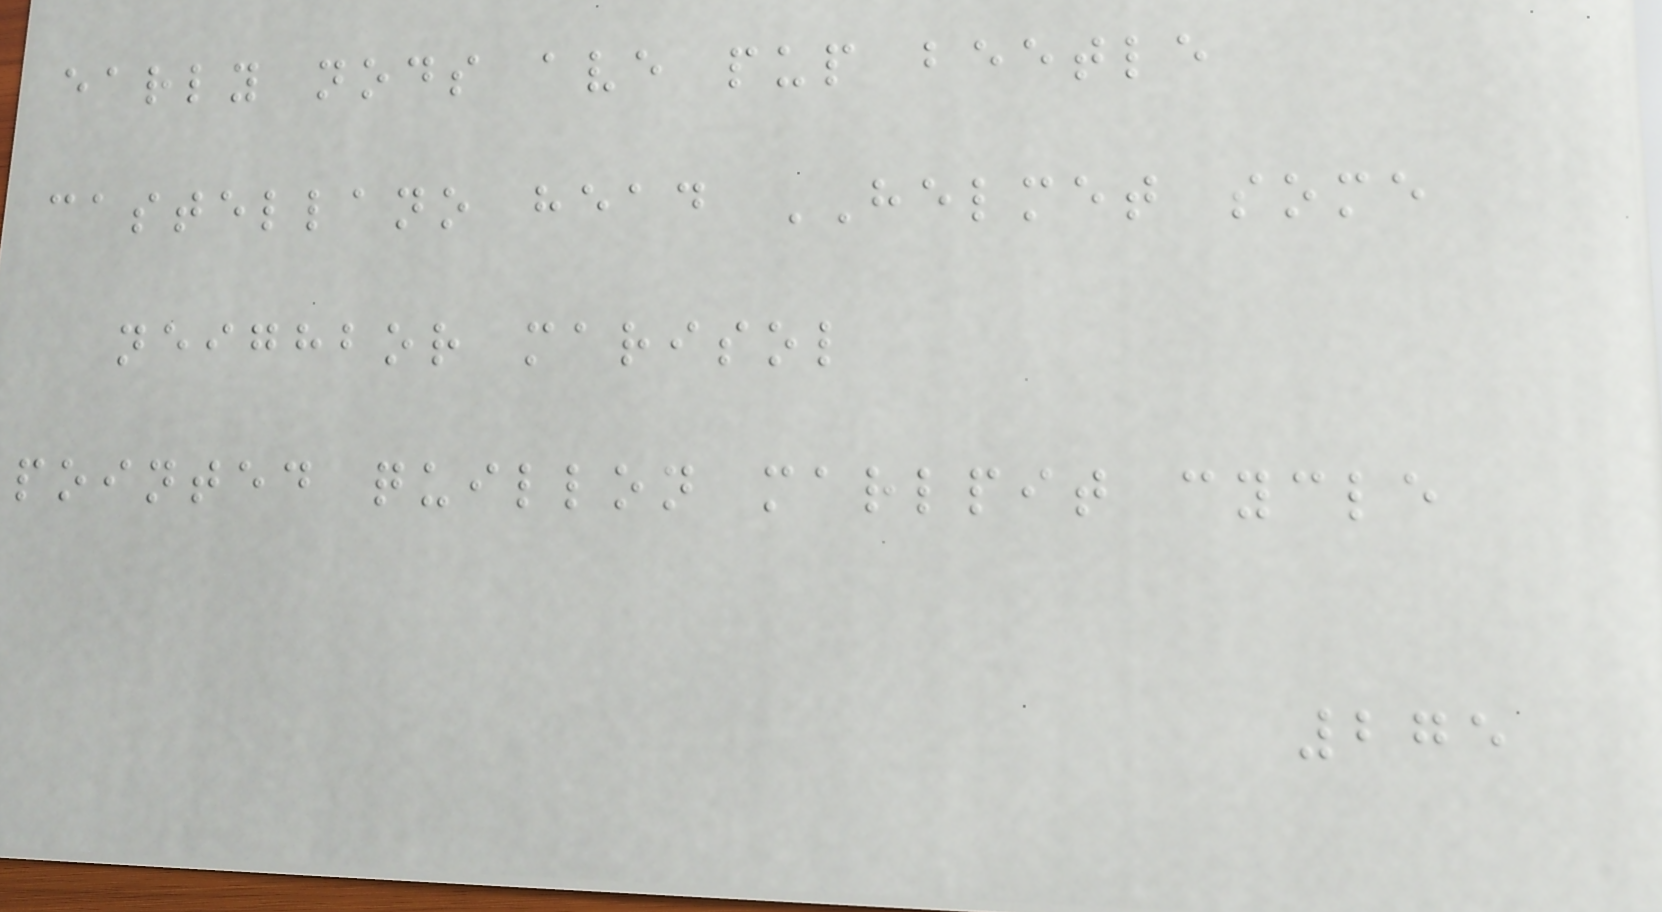early nods ave pup beetle
castellano head HELMET some
neighbor marisol
pointed quillon marlpit cycle
275
